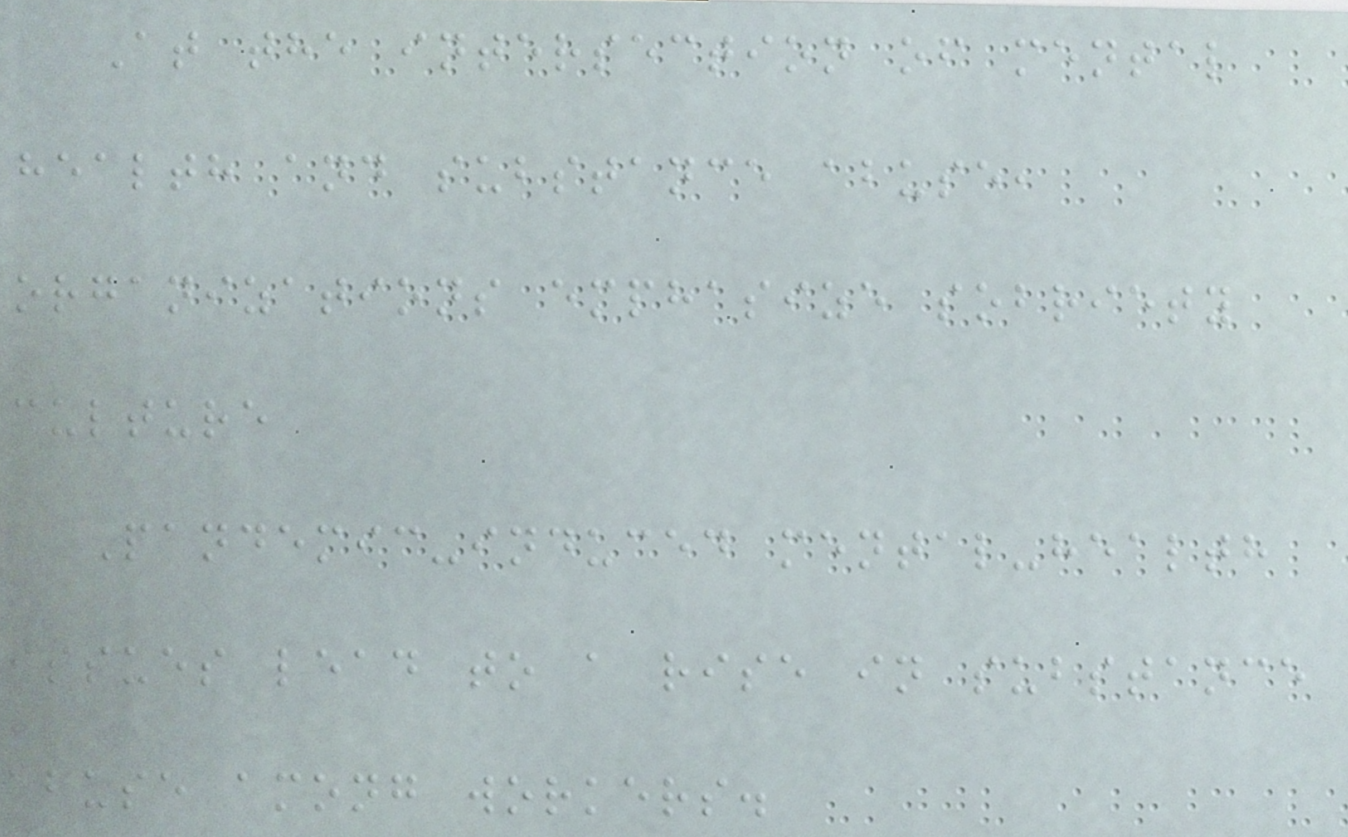At the intersection of mental
health and substance abuse,
organizations emphasize sobriety
culture
Pandemic-induced mental-health
issues lead to a rise in substance
abuse among workers.
